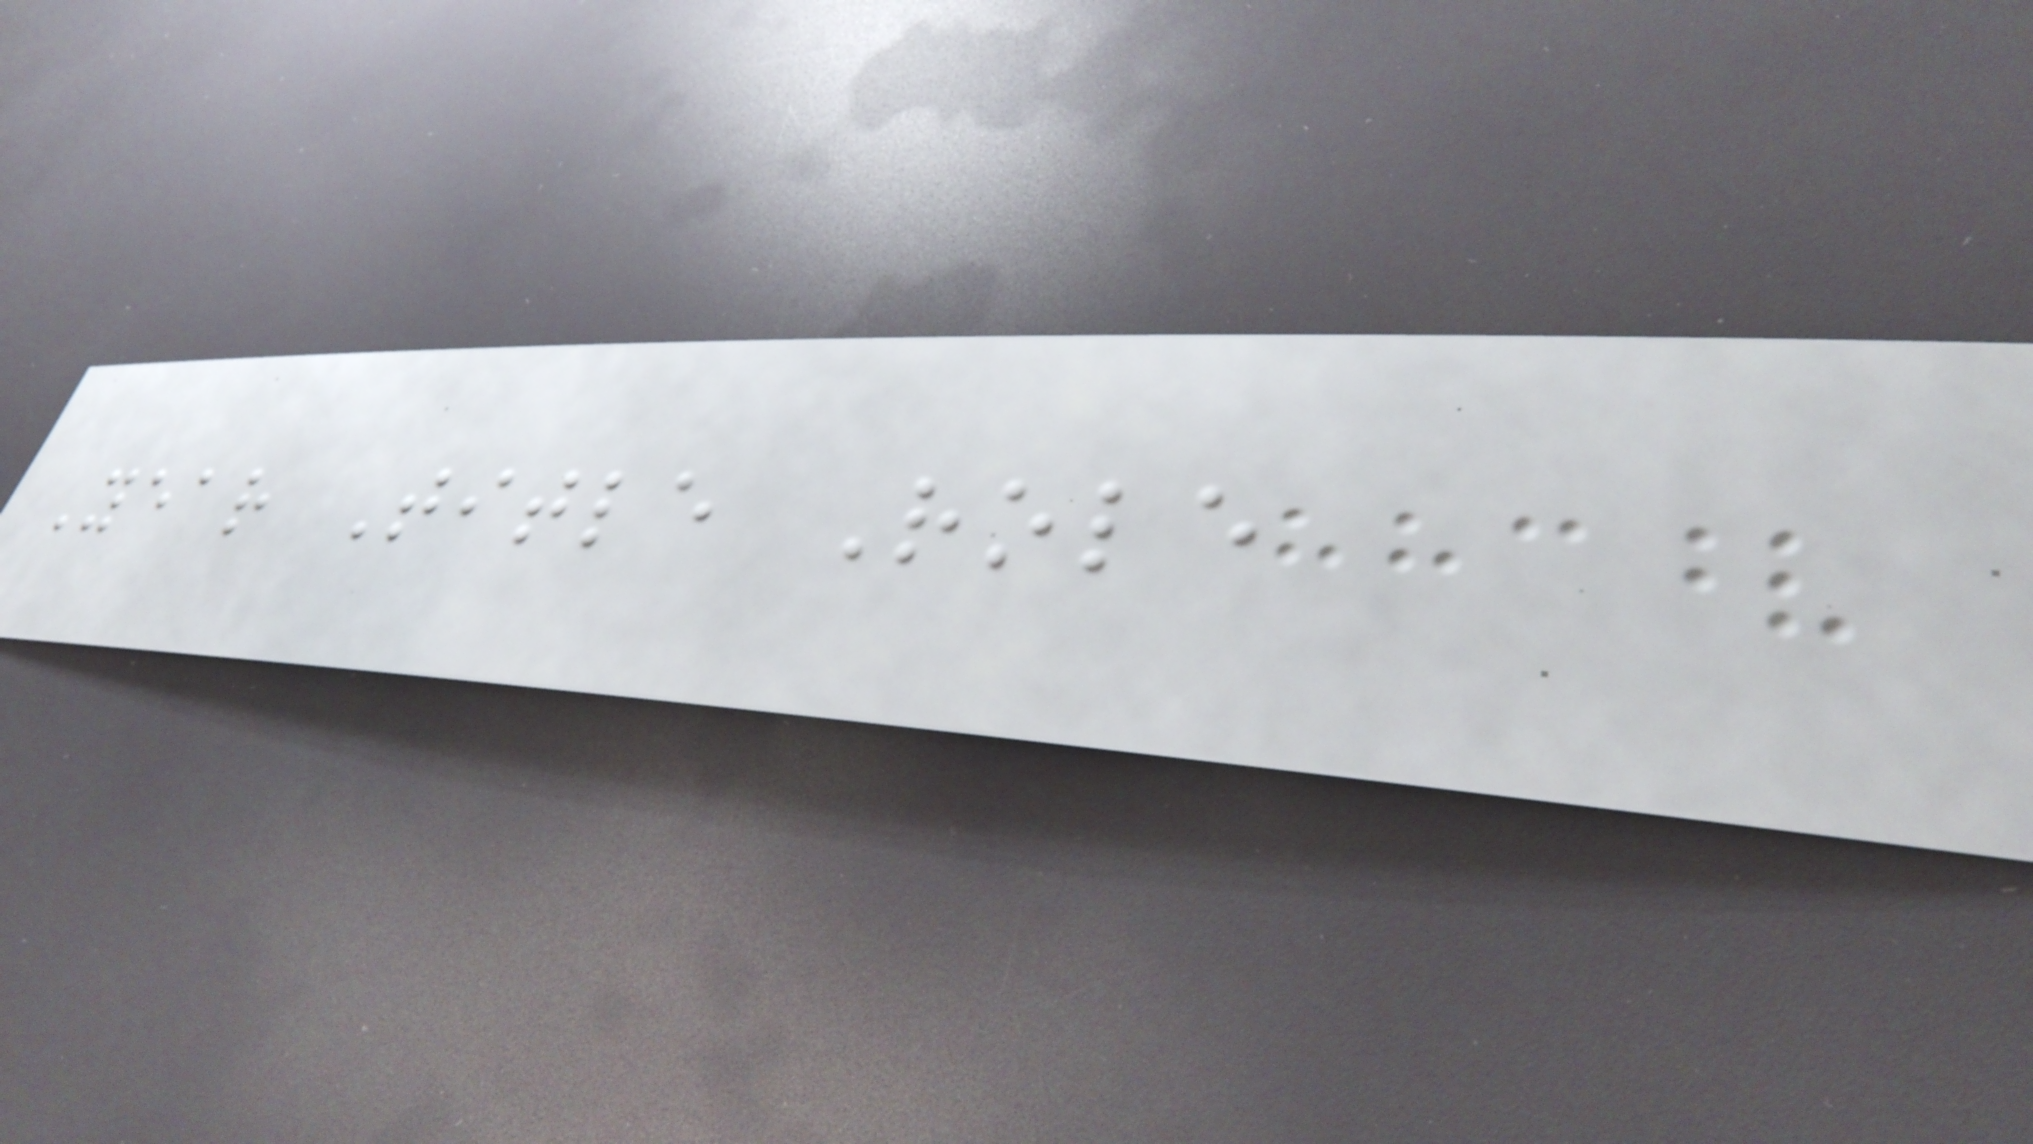Year Title Role
